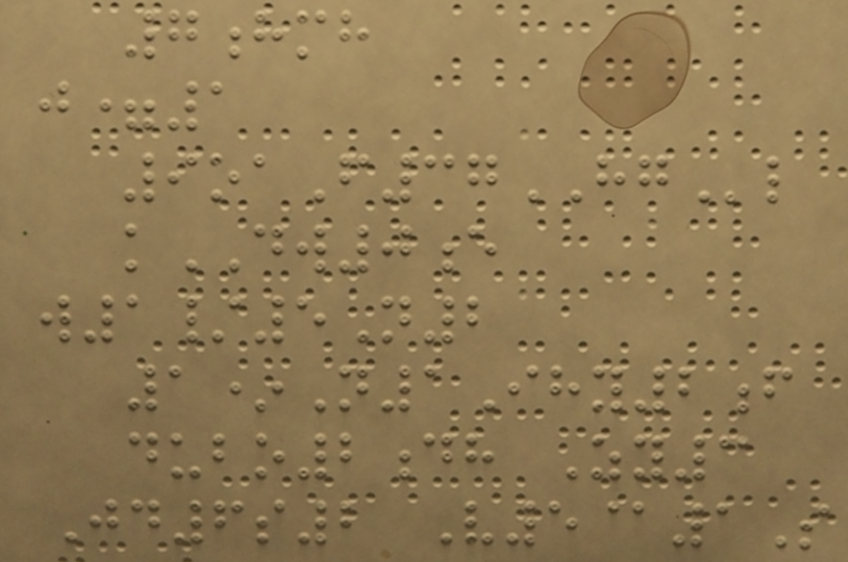7hmh
j=1
9oaF37HGl
kDW0e
w1/5N2
1*N1Ihy2f
dubo2dh Zy3
Jd6s2 V5@1S
